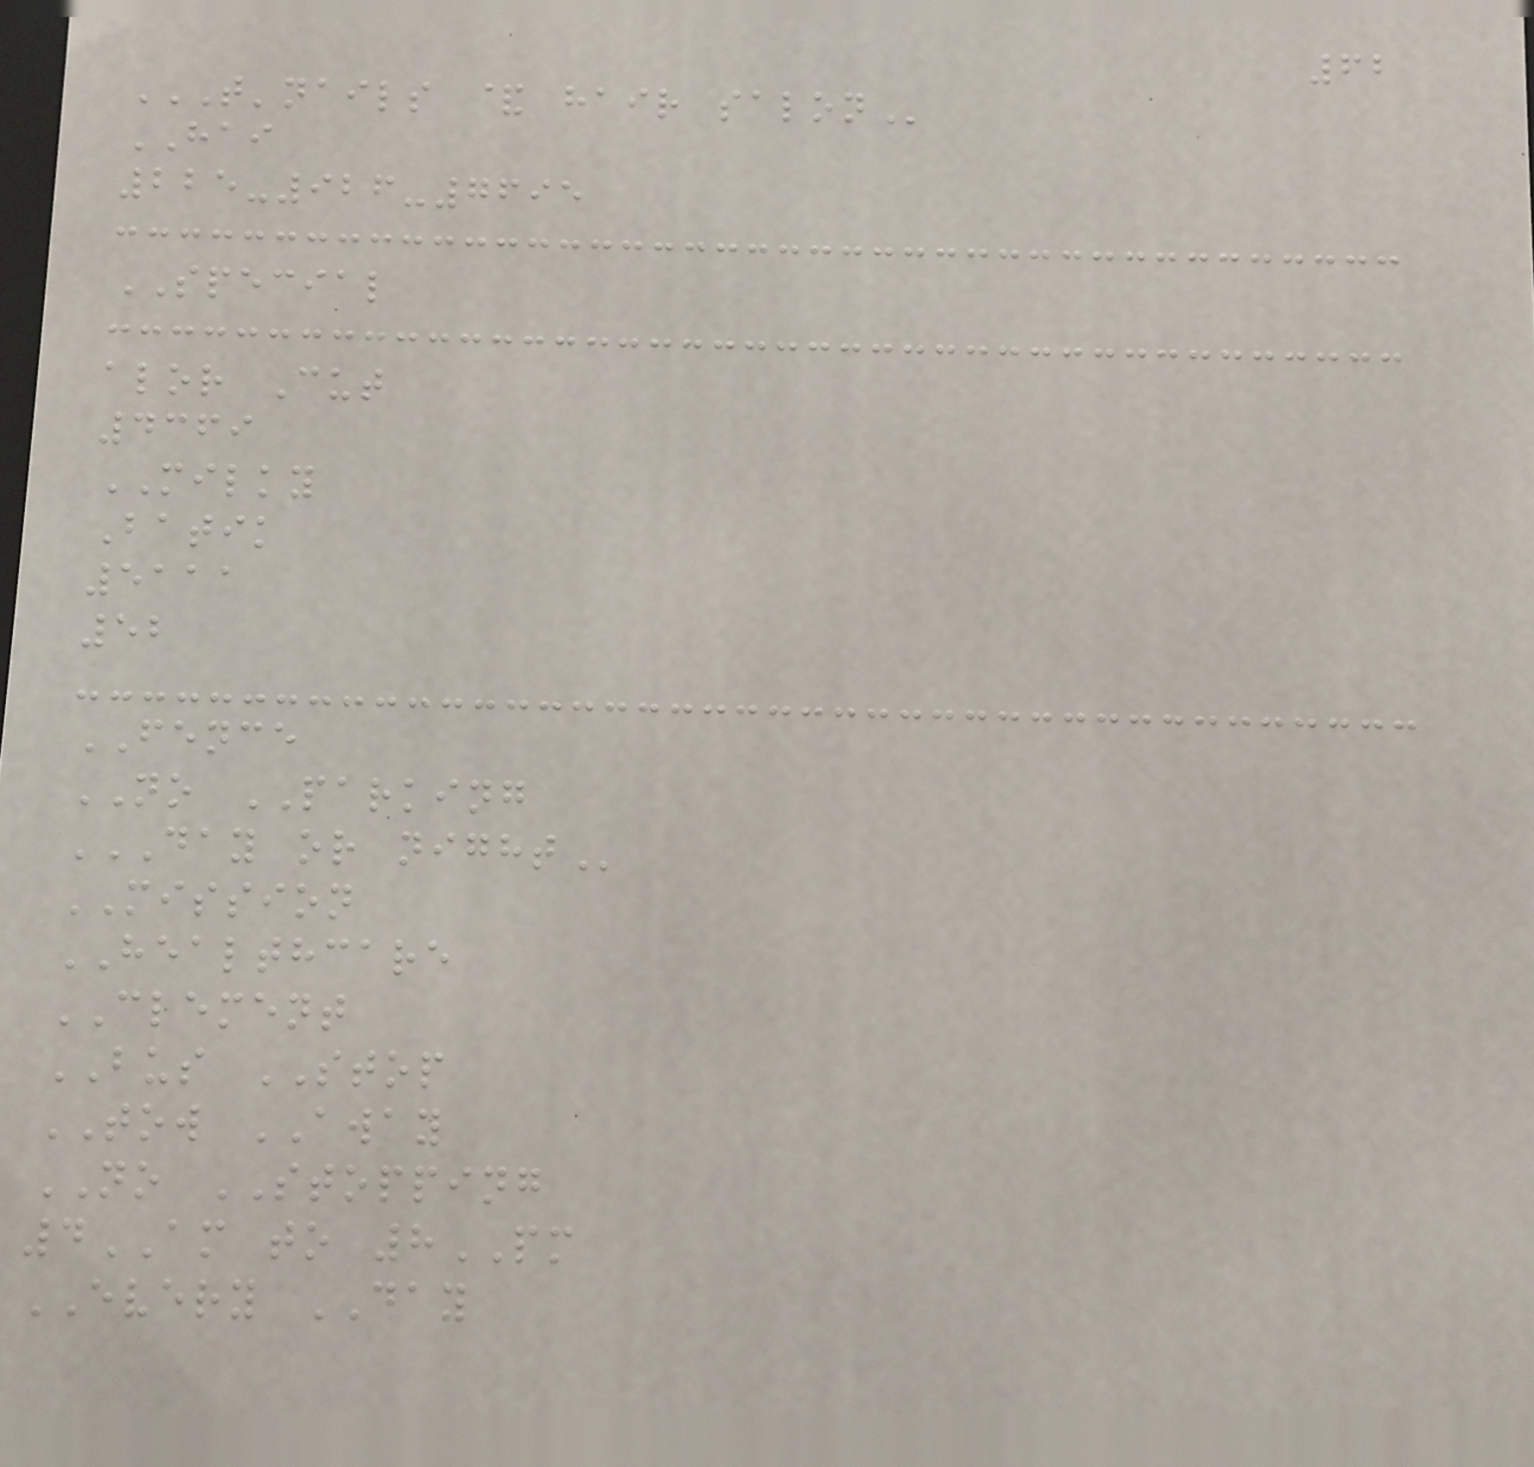62
T'NAILS & HAIR SALON
HAI
225-926-7695
SPECIAL
alor Cut
4369
MILKY
Batik
5111
52
FENCE
NO PARKING
DAY OR NIGHT
MISSION
HEALTHCARE
CLEMENT
BUS STOP
TOW AWAY
NO STOPPING
4AM to 8PM
EVERY DAY
